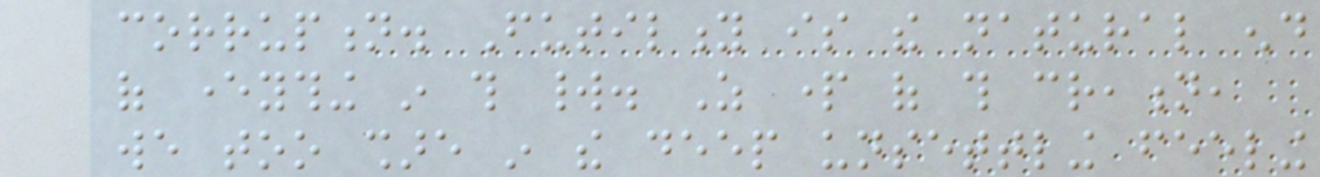corruption. Futility is the natural end
of everything in this world. As part of this creation,
we too share in the deep unsettling feeling
